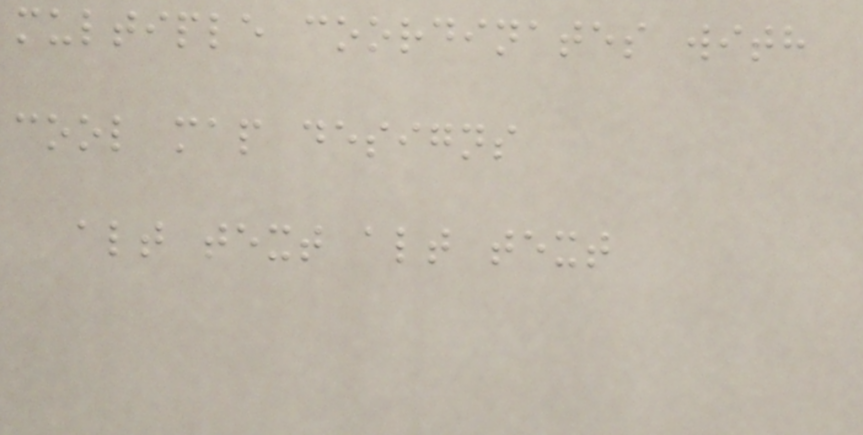multiple coordinates with
cool map designs
alt text alt text
